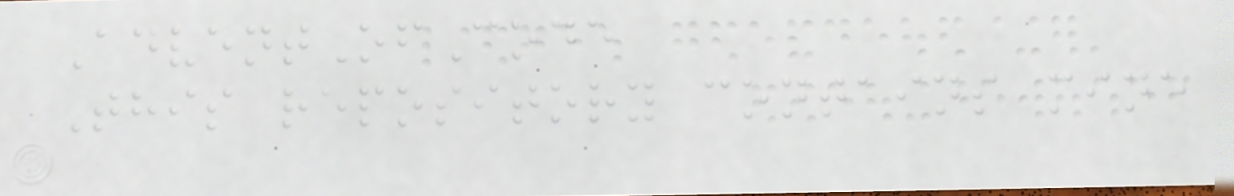AdventOfCode
This repository contains mine
